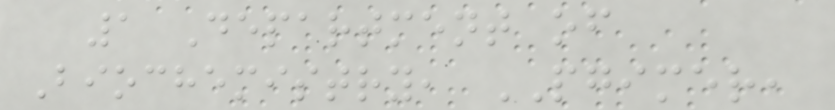1 Department of
Biochemistry, PGIMER,
